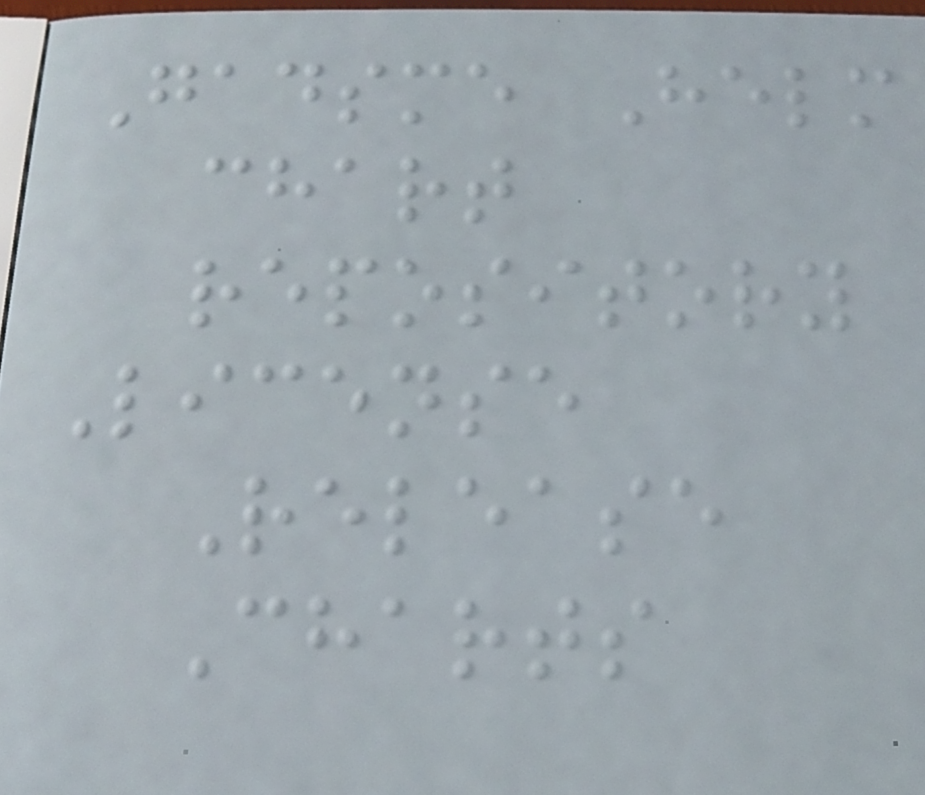Gadsme Helm
chart
repository
License
Release
Charts
